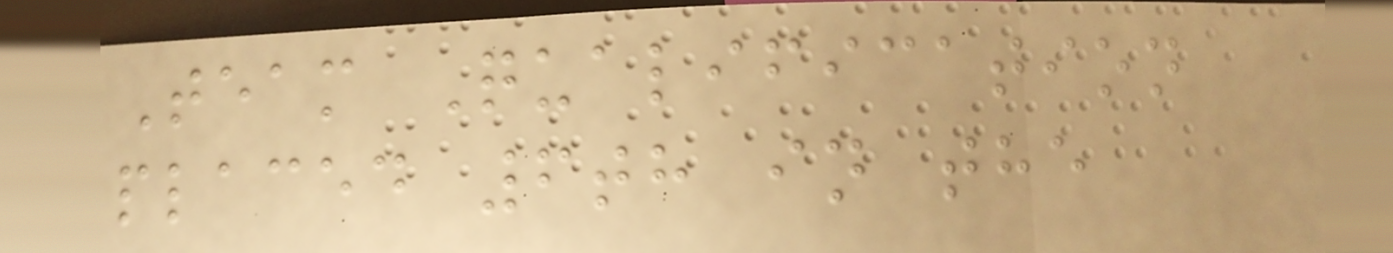Team Qualification
placed 6th in the
